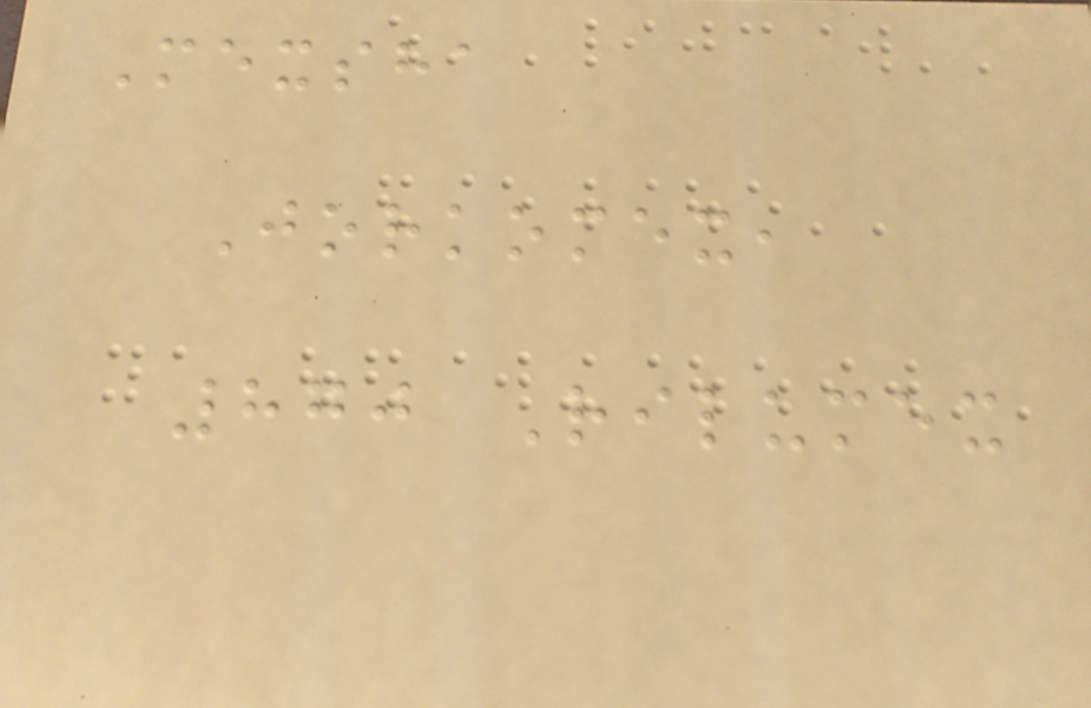Mexsha
Jorkomex,
870 Rilumex
